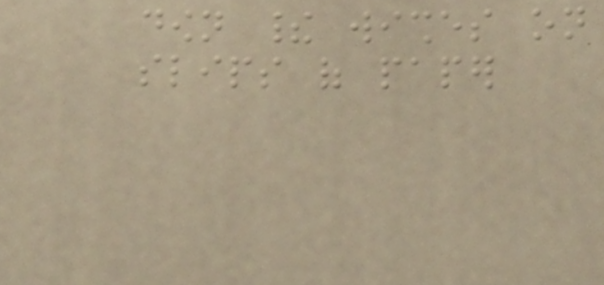down their wishes on
slips of paper
